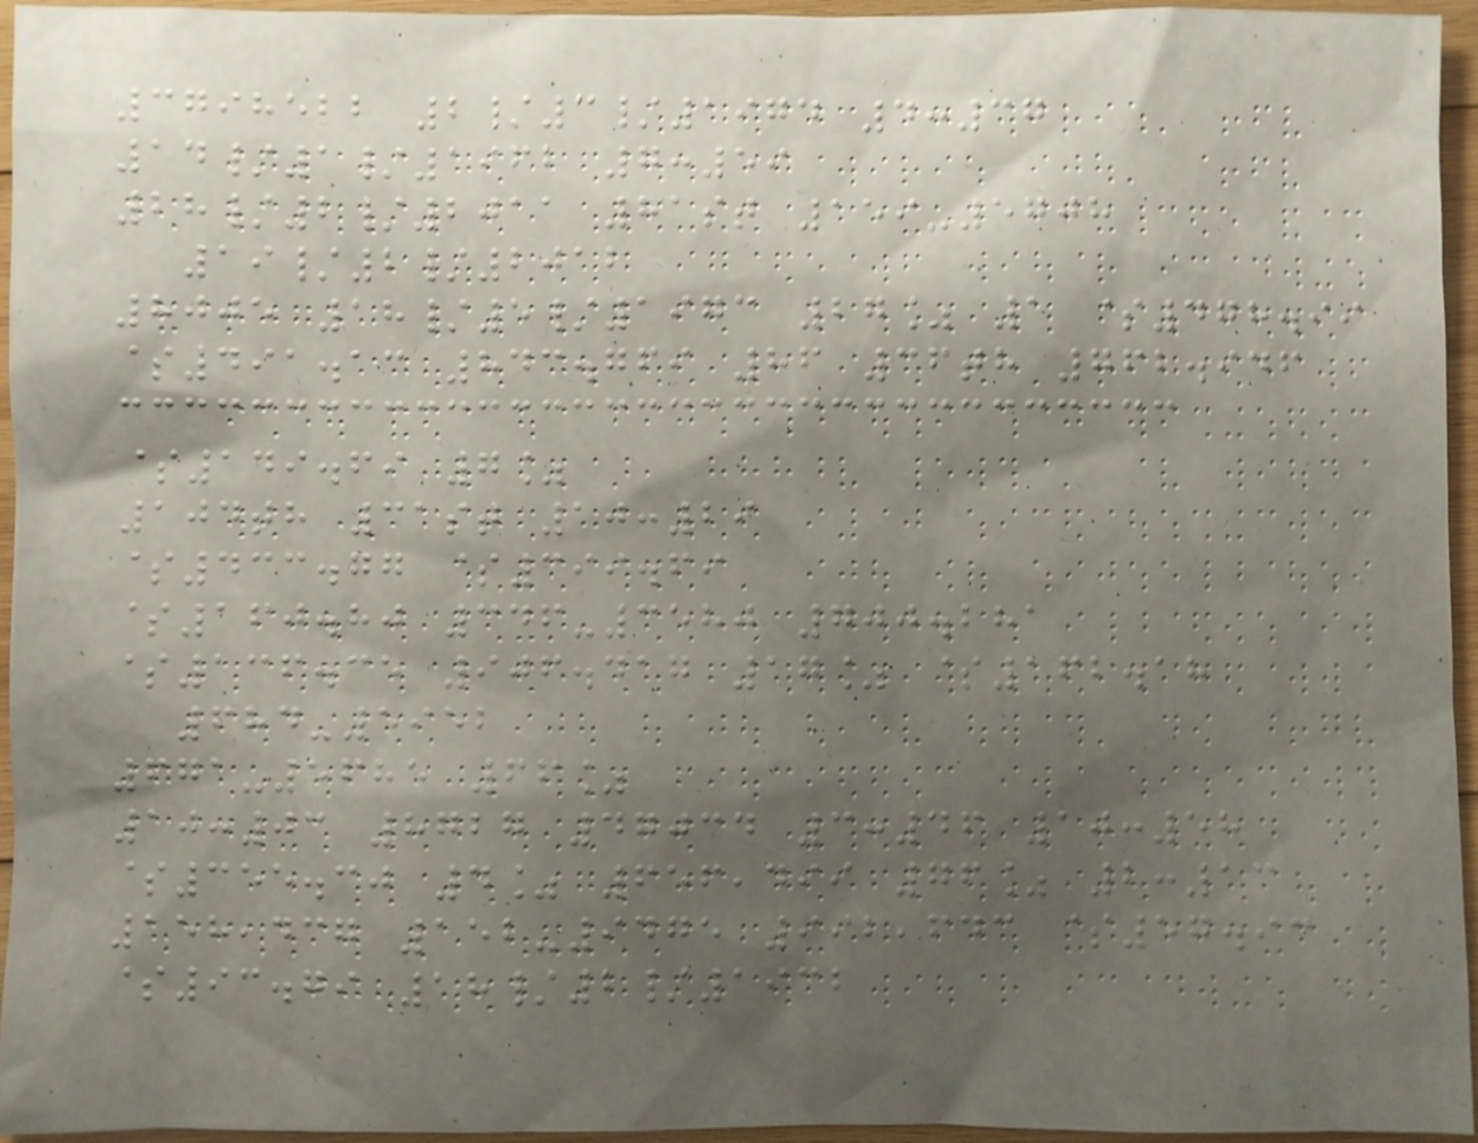3798522 2/3/1974 4:37
14/1/1962 7:59
28/2/2011 81st 159-5708
19/2/2012
8005 18/5/1973 27% 1 $478.99
$491.13 843.769 86 36th 762.946
$149.69 7%
104th 31st 10:29
$433.77 $399.69
$160.80 346-3580 700.281
$136.35 906.417 17% $162.18
684-5952
671-5685 66%
10:03 8727 47034 3:46 10:58
$355.30 4% 656,499 76% 2:13
158,437 152-9475 992,643 $57.93
$93.79 18/2/1932
